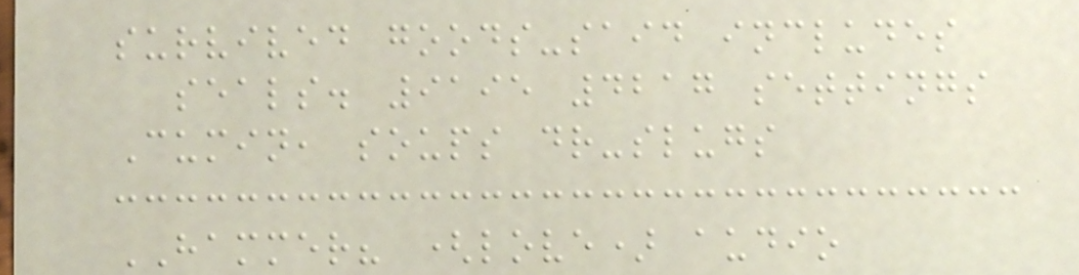survived goods-said includes
seals. 9195 4217 settings
Cumin, soups dr-slugs
HAMMER? (love) audio
